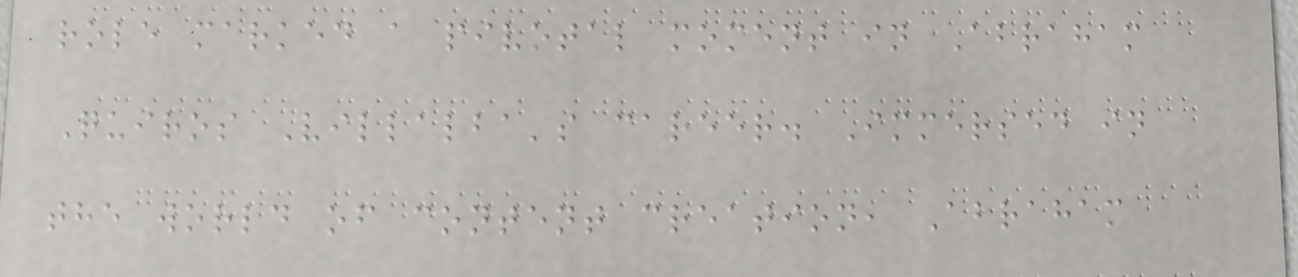role marked a pivotal moment in Abraham
Quiros Villalba's career. Immersed in
the world of content creation, Abraham
